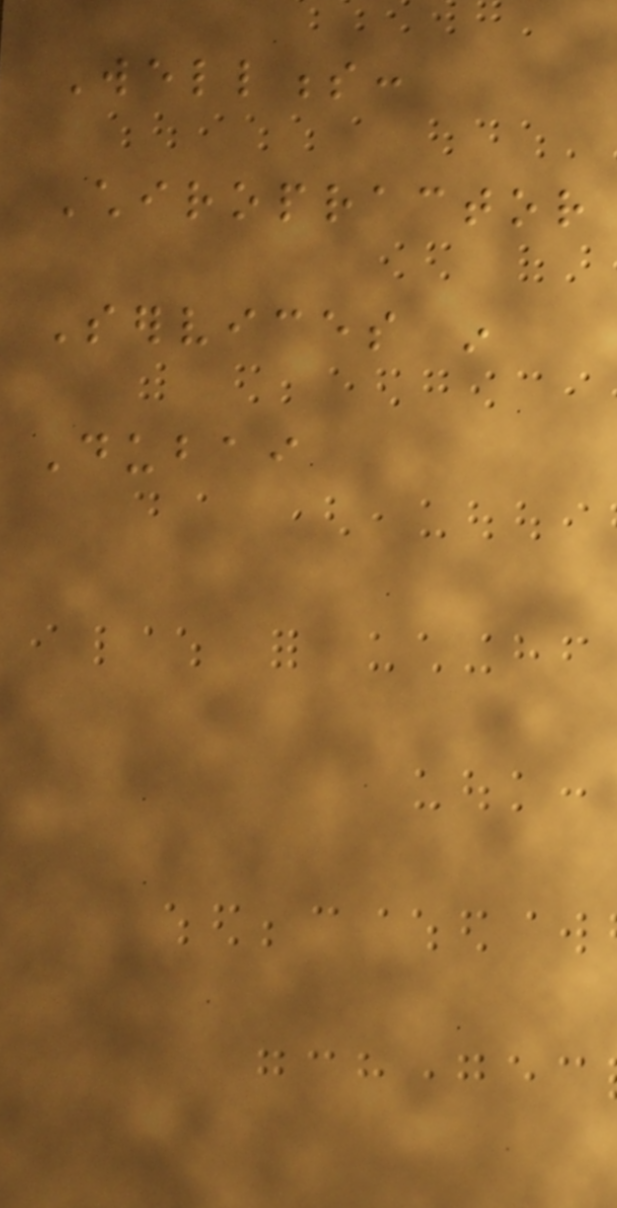Wellness:
Chiropractor
Services in
Dubai
